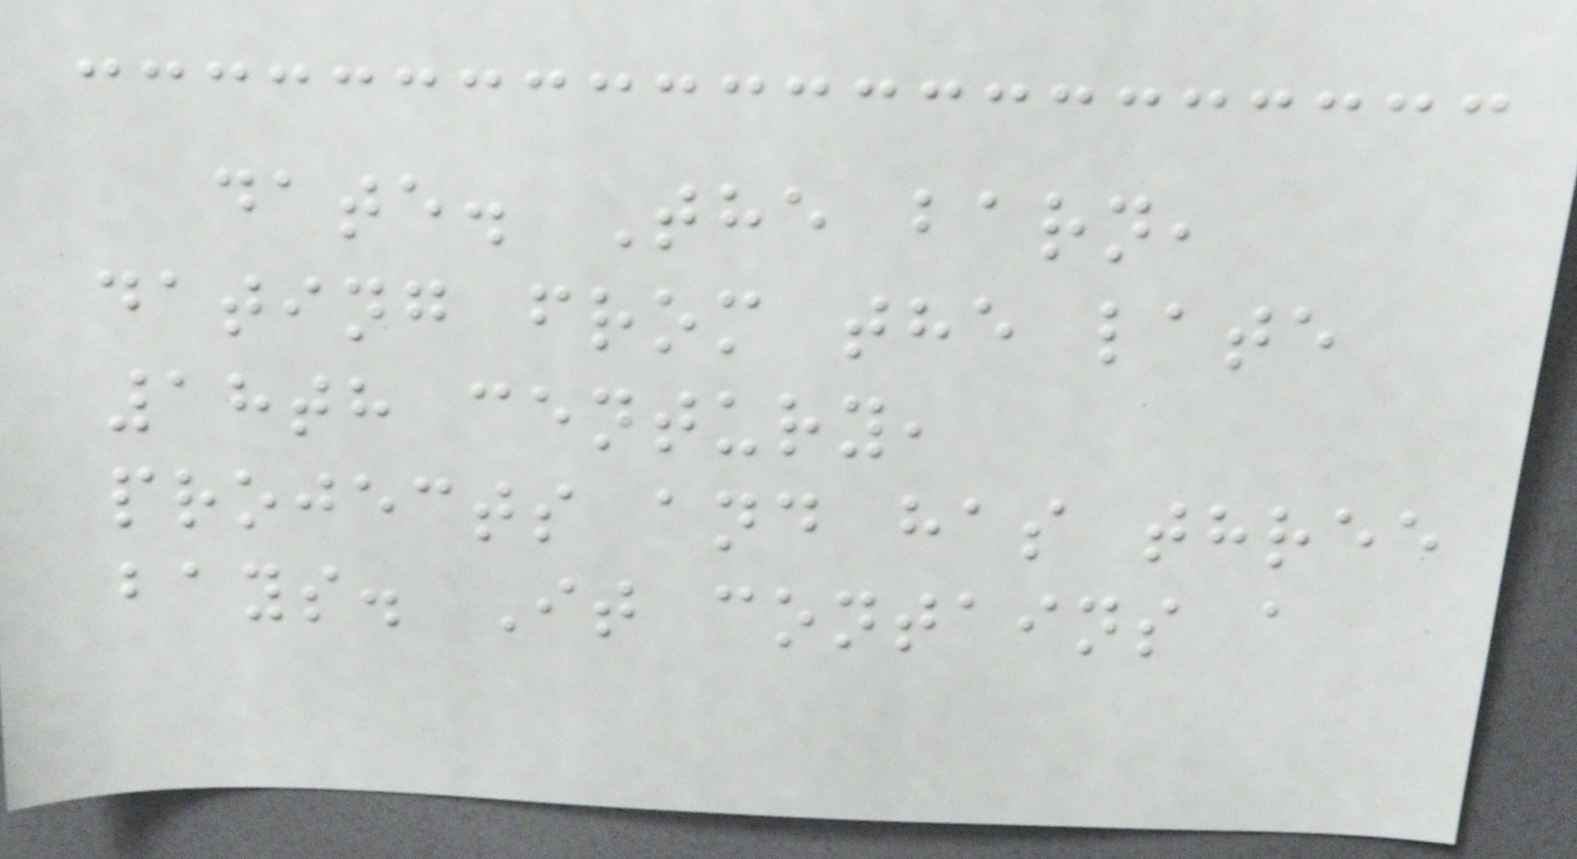date. The barn,
dating from the late
18th century,
projects and has three
bays. It contains a
